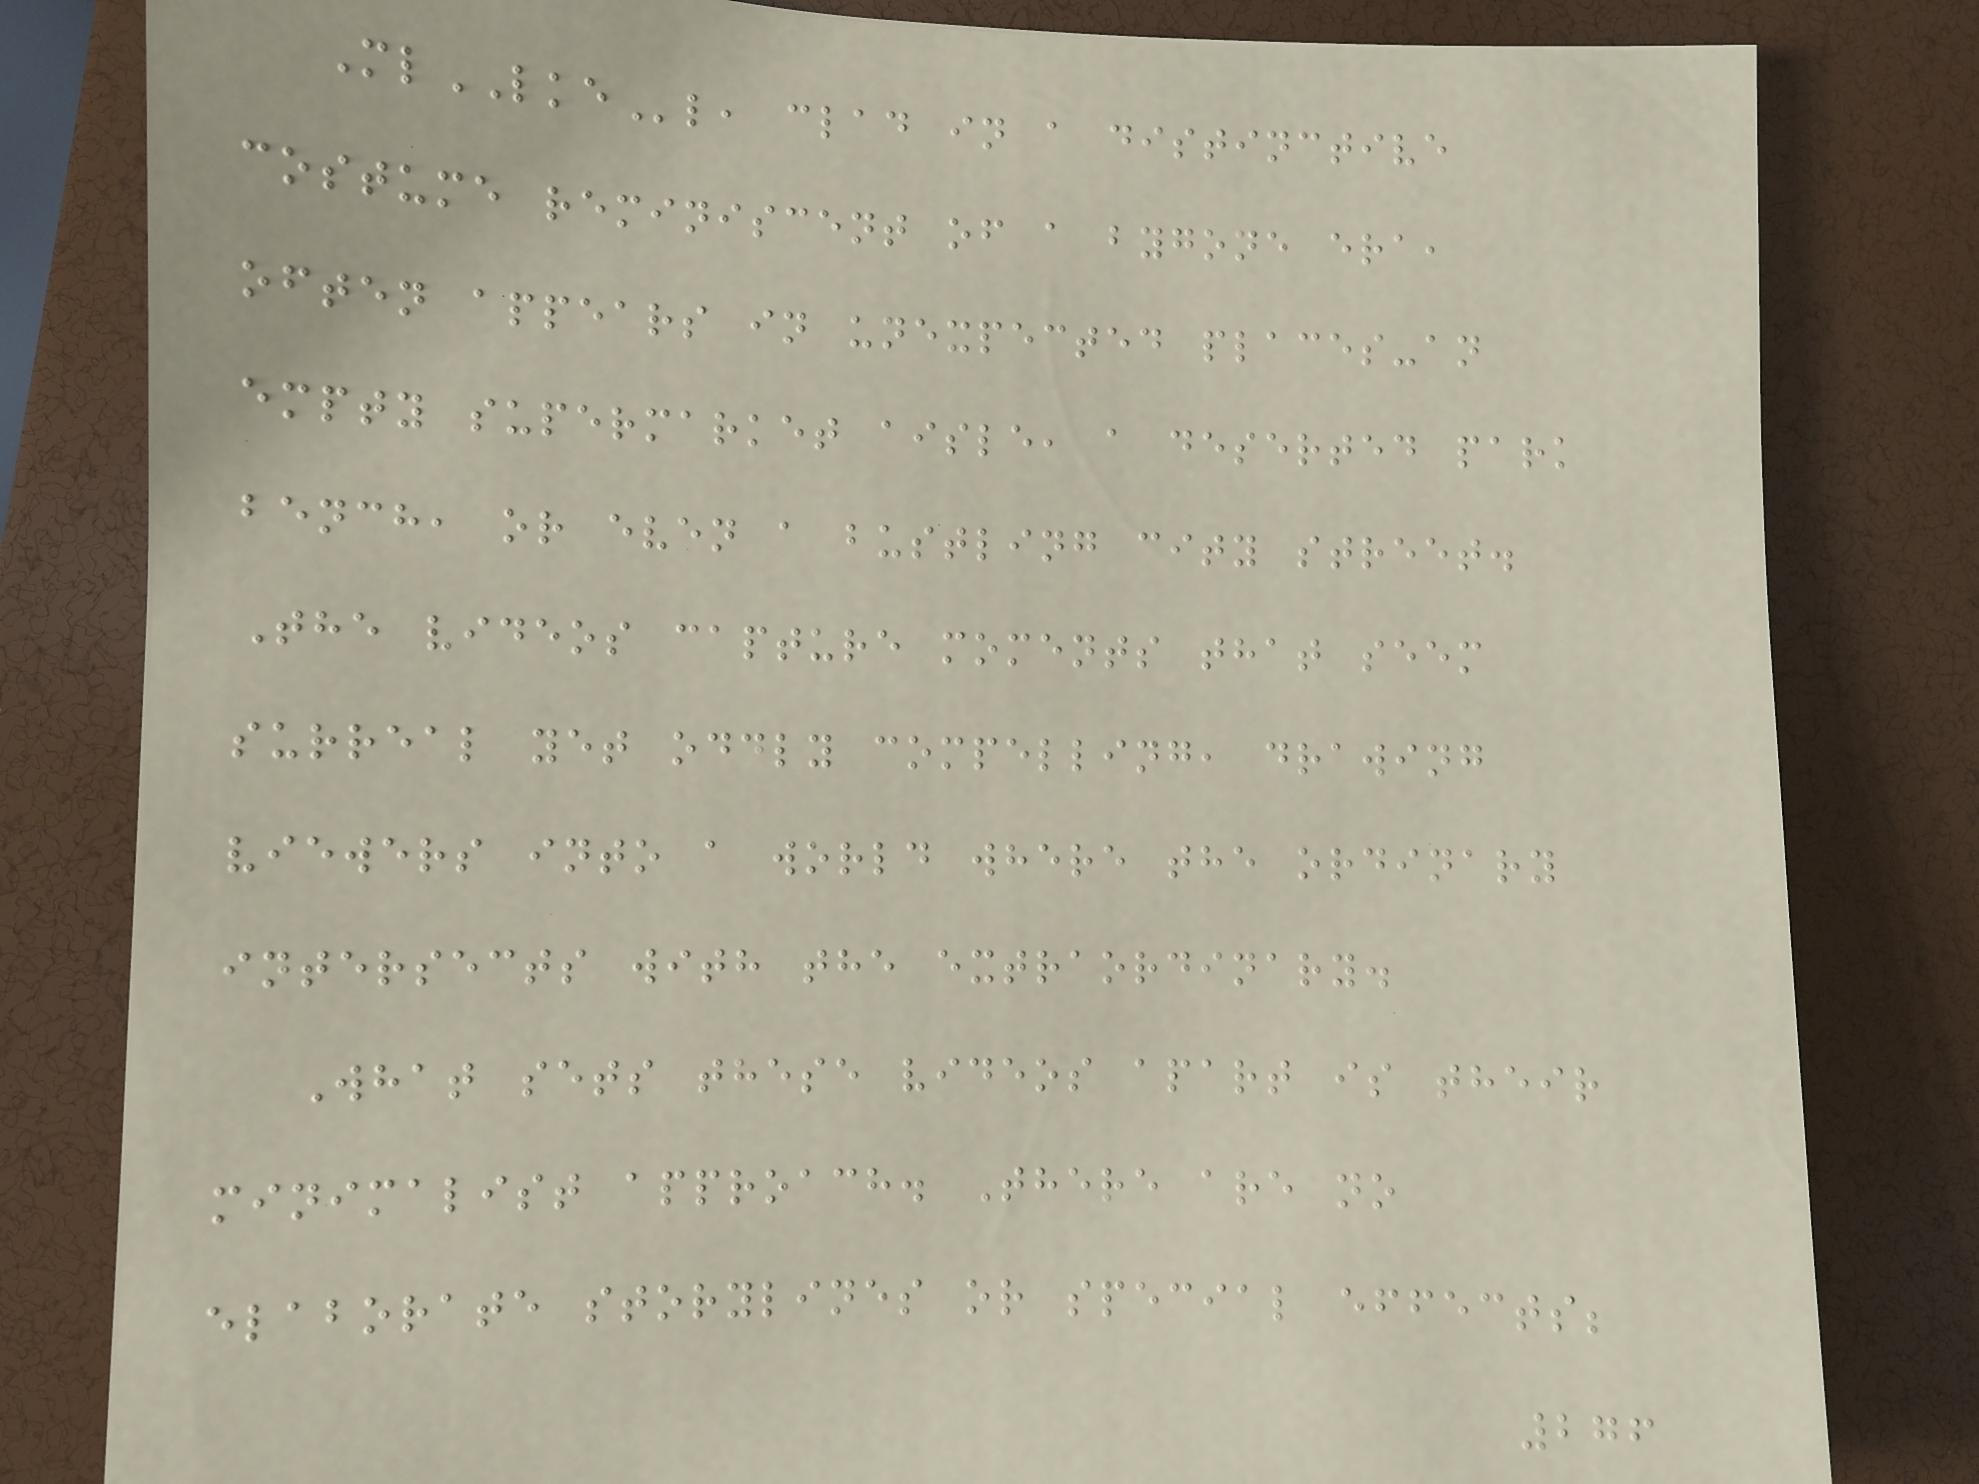MlLKEl, clad in a distinctive
costume reminiscent of a bygone era,
often appears in unexpected places-an
empty supermarket aisle, a deserted park
bench, or even a bustling city street.
The videos capture moments that seem
surreal yet oddly compelling, drawing
viewers into a world where the ordinary
intersects with the extraordinary.
What sets these videos apart is their
minimalist approach. There are no
elaborate storylines or special effects;
276
